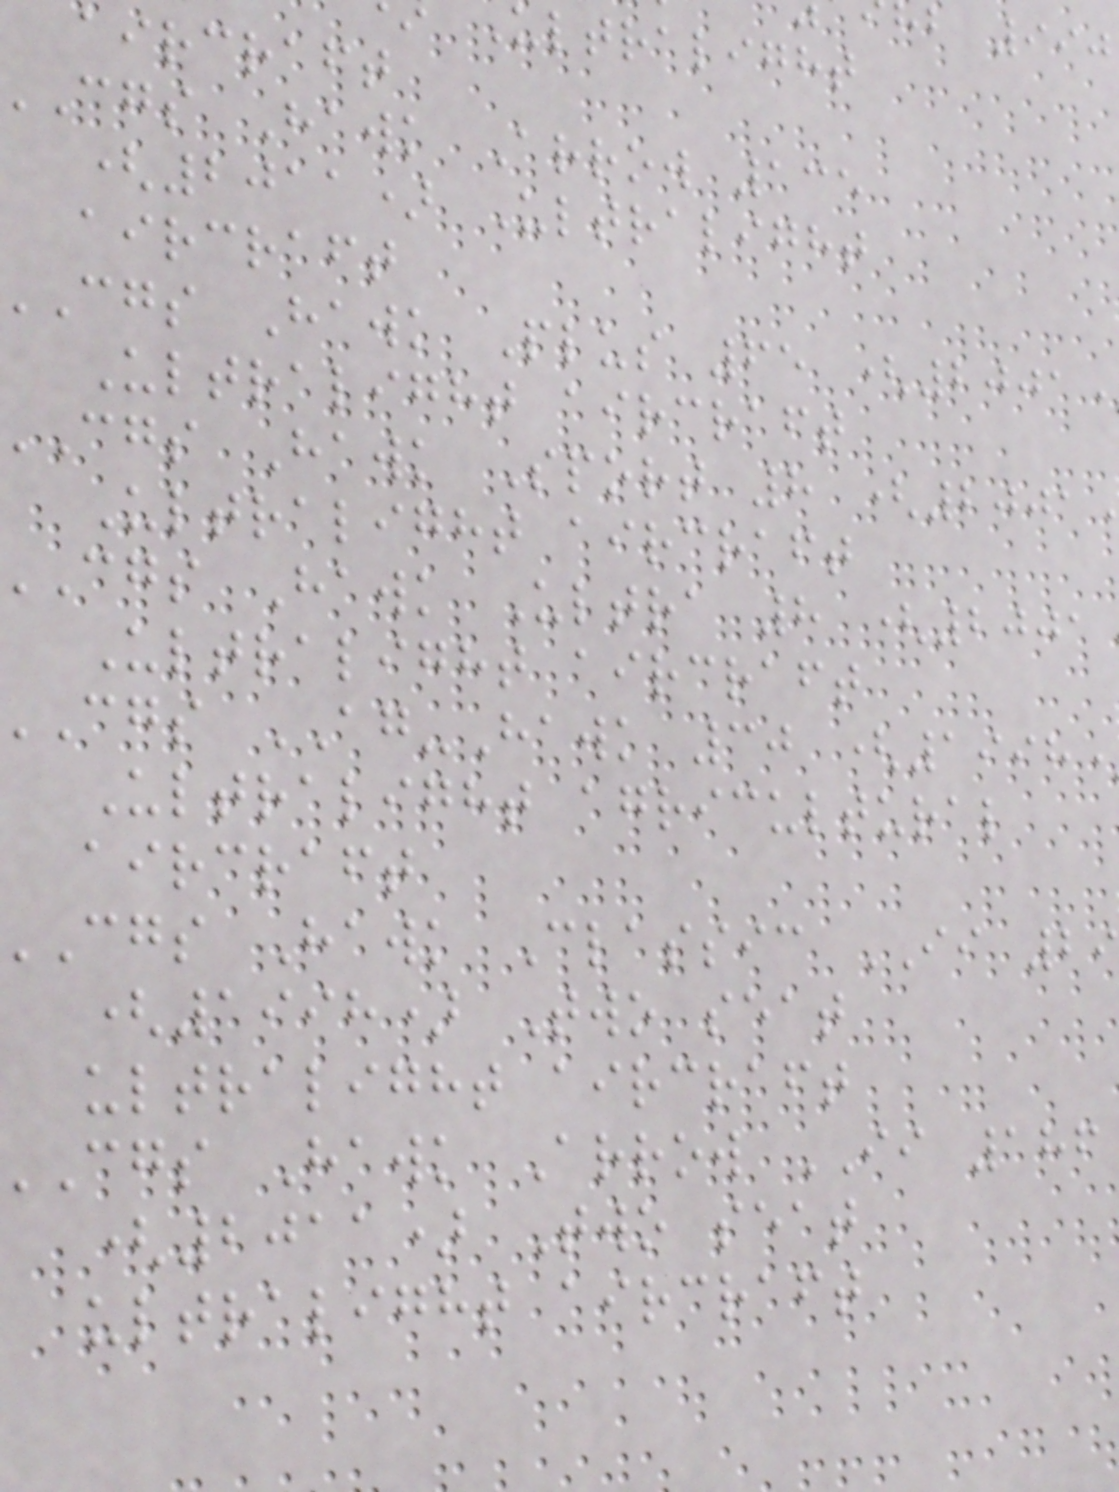ultralight
aircraft
cgs Hawk Arrow 135
(2011) Ultralight
aircraft
cgs Hawk Plus 65 (2001
Ultralight aircraft
cgs Hawk Sport 8 (2001
Ultralight aircraft
cgs Hawk Ultra 8 (2001
Ultralight aircraft
cgs AG-Hawk 30 (1998
Ultralight agricultural
aircraft
cgs Hawk Classic II 2
(1998) Two seat
ultralight aircraft
cgs Hawk Arrow II 186
(2011) Two seat
ultralight aircraft
